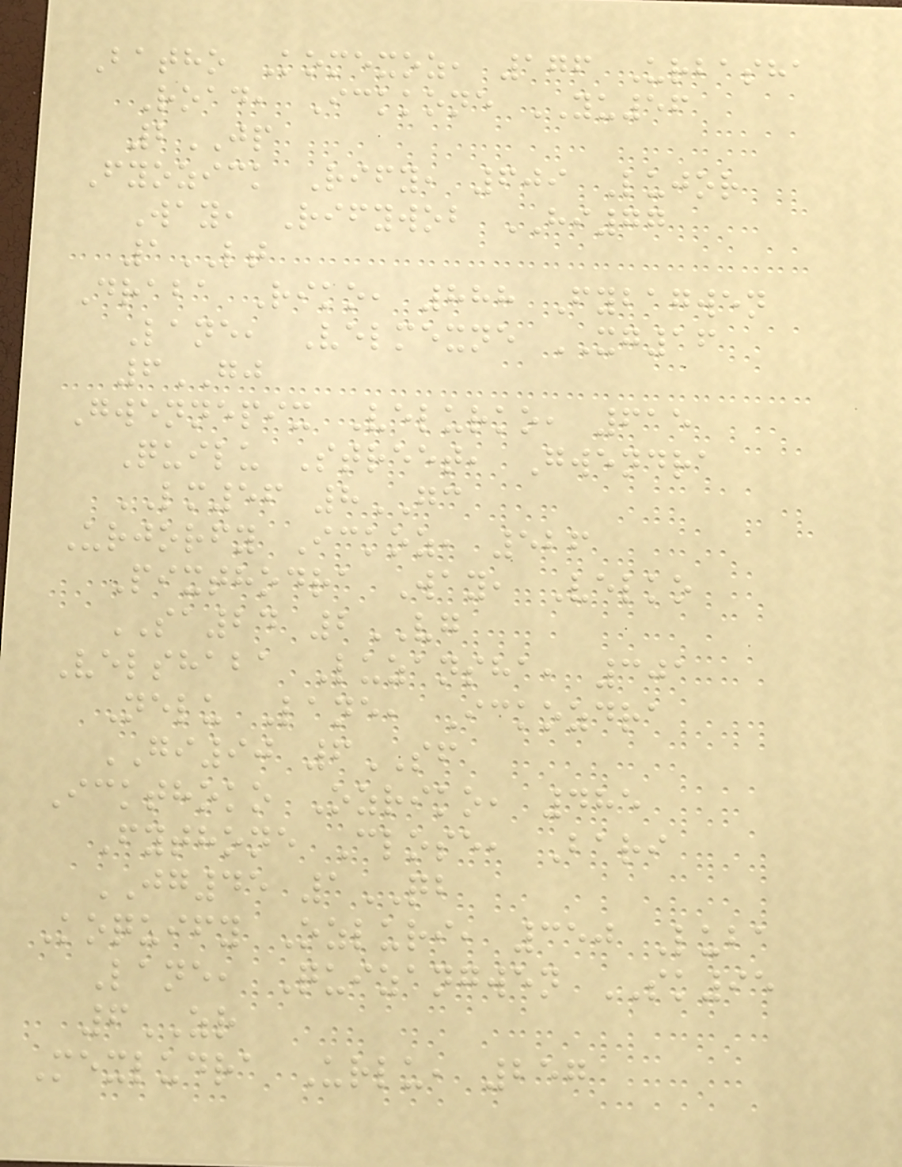Batho Komexoz, 176 Urbasha
Road, Ickkone YU56
2JP
Fyozick Rify, 609 Lujor
Way, Rifywob HI77
1LT
Draba Riko, 888 Fybagwen
Lane, Velmexne XG16
6GJ
Gwennepix Velurko, 615
Quilu Street, Gwendra
LM56 8GC
Urjorfy Ickoz, 526
Pixthodra Way, Velko
SA24 2VG
Velshaba Luzansha, 301
Nelu Lane, Ickozdra
GI90 6SF
Ickthoko Ozriko, 485
Fythone Close, Bari
JG45 1QB
Koquify Ozluri, 350 Luba
Lane, Quizangwen SK95
6ZR
Mexludra Urlu, 257
